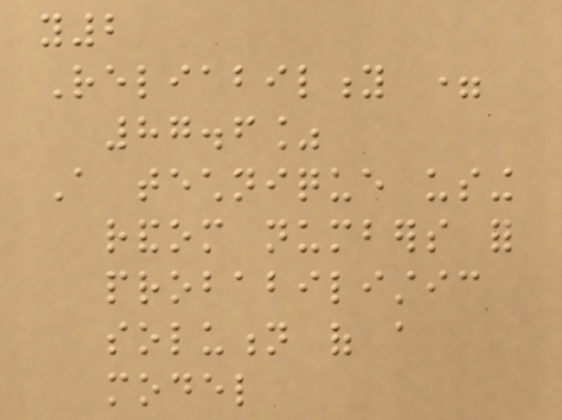y2
Reliability =
87.6%
A technique using
random numbers for
probabilistic
solution of a
model
